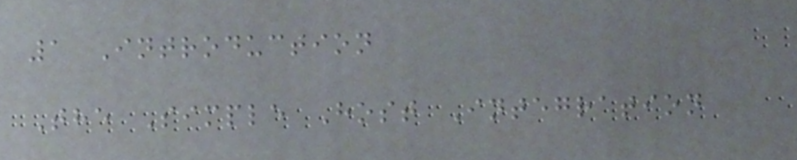1 Introduction
The Simple Host Integration
